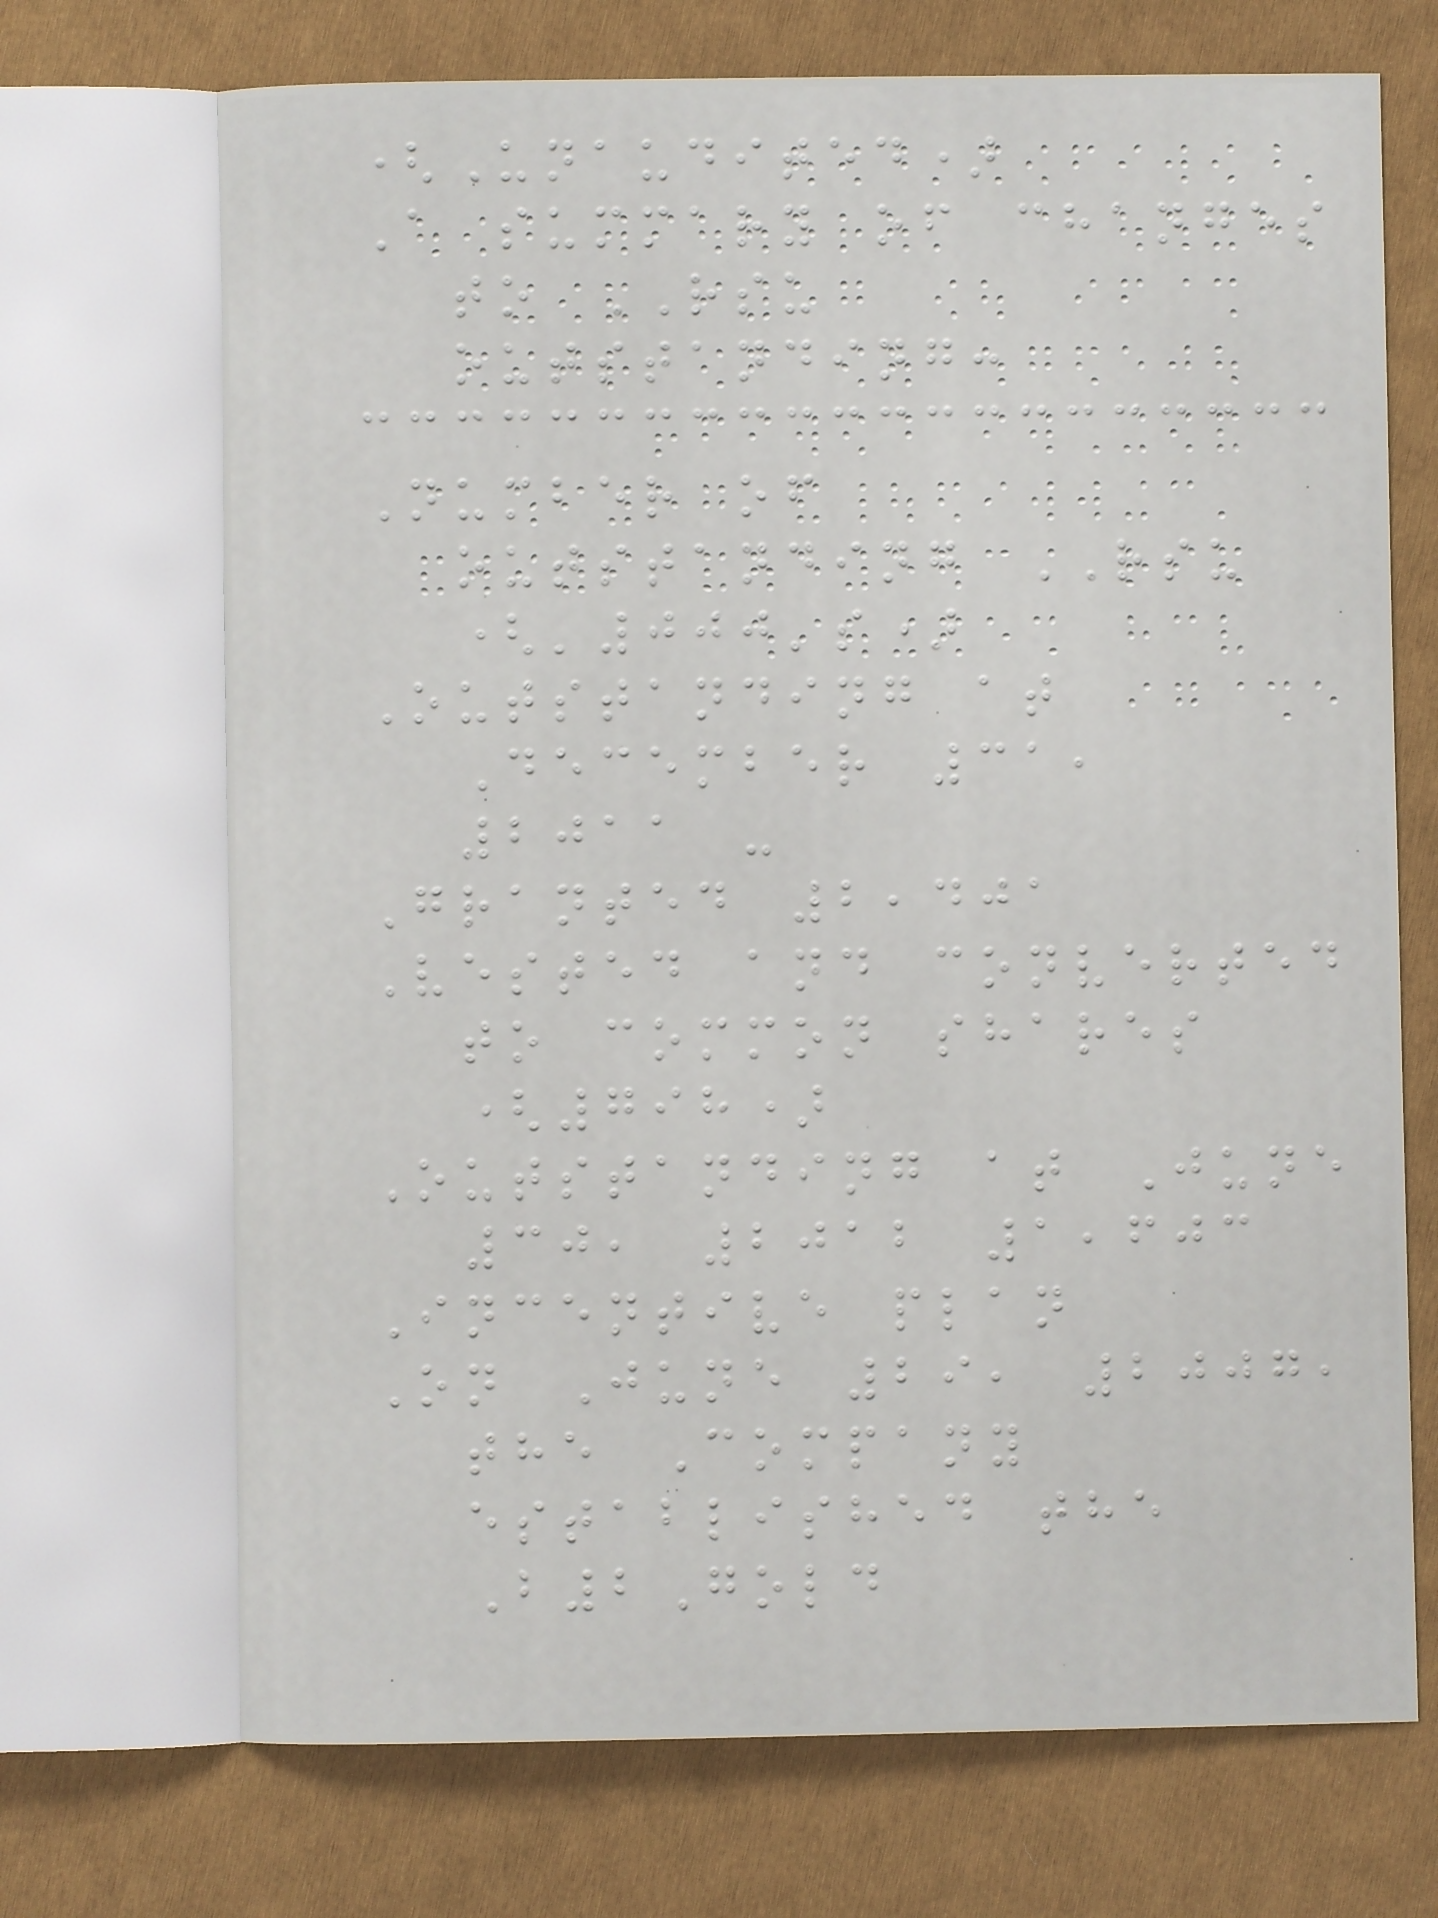(Unaudited)
A summary of changes
to RSU
outstanding:
Number of
outstanding RSU
('000's)
Outstanding at
December 31,
2011 -
Granted 2,401
Vested and converted
to common shares
(798)
Outstanding at June
30, 2012 1,603
Incentive plan
On June 29, 2007,
the Company
established the
B2Gold
